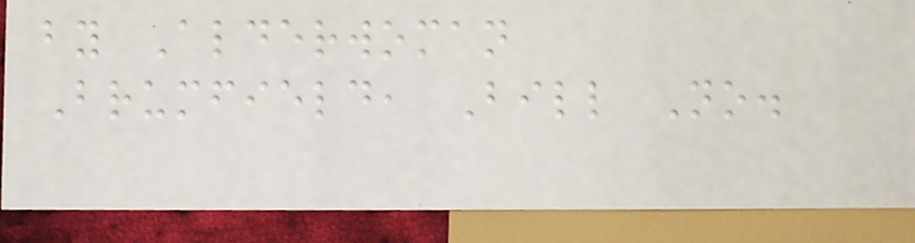by Alderwoman
Brumfield, Bill No.
